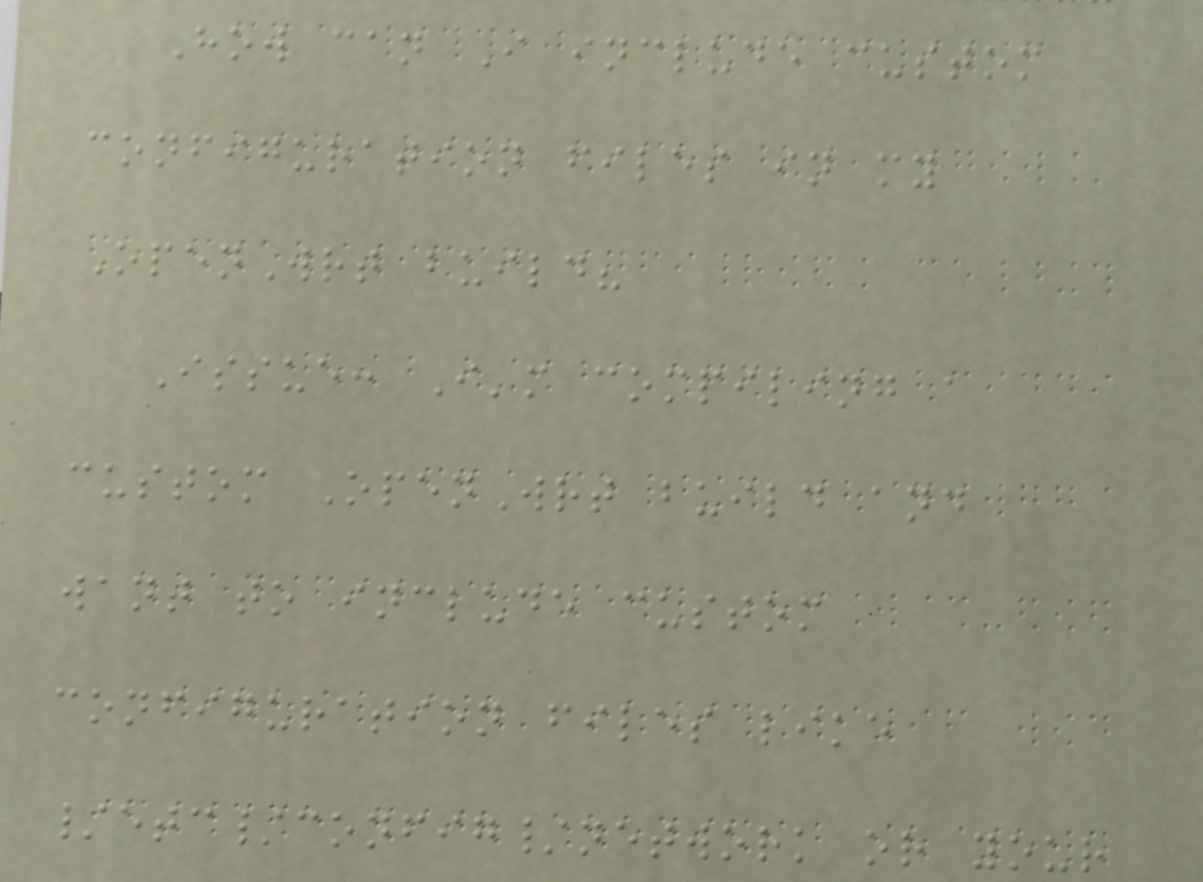How can I include custom
configuration files in my
OpenWrt build?
Issue: I'm compiling a
custom OpenWrt build and
want to include custom
configuration files like
/etc/config/network or your
